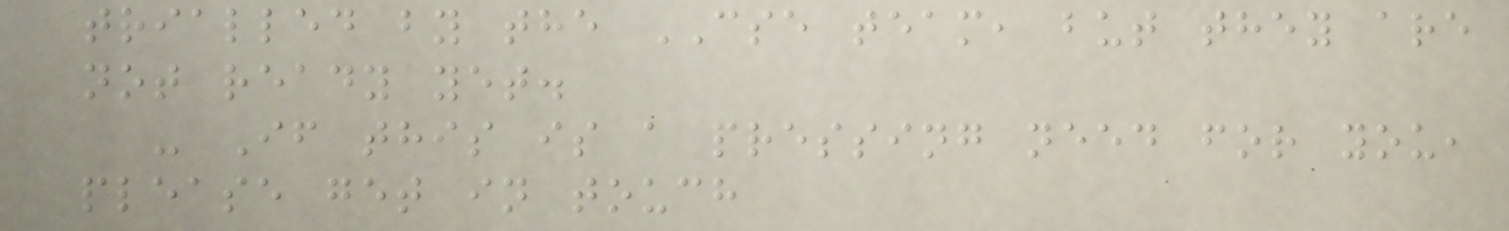trialled by the CSE team, but they are
not ready yet.
- If this is a pressing need for you,
please get in touch
